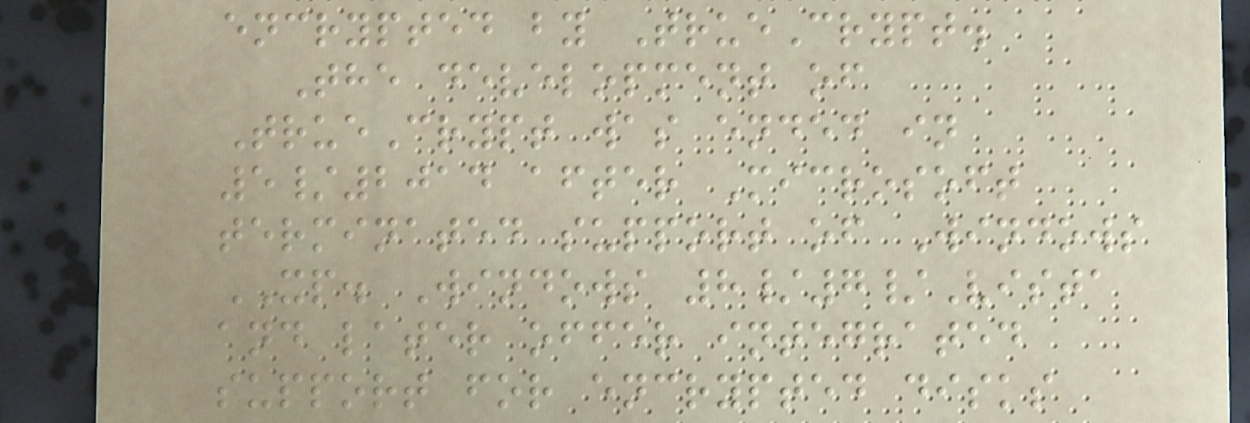encrypted by TrueCrypt.
The development of
TrueCrypt was ended in
5/2014 after Microsoft
terminated support of Windows
XP. Windows 8/7/Vista
and later offer integrated
support for encrypted disks
